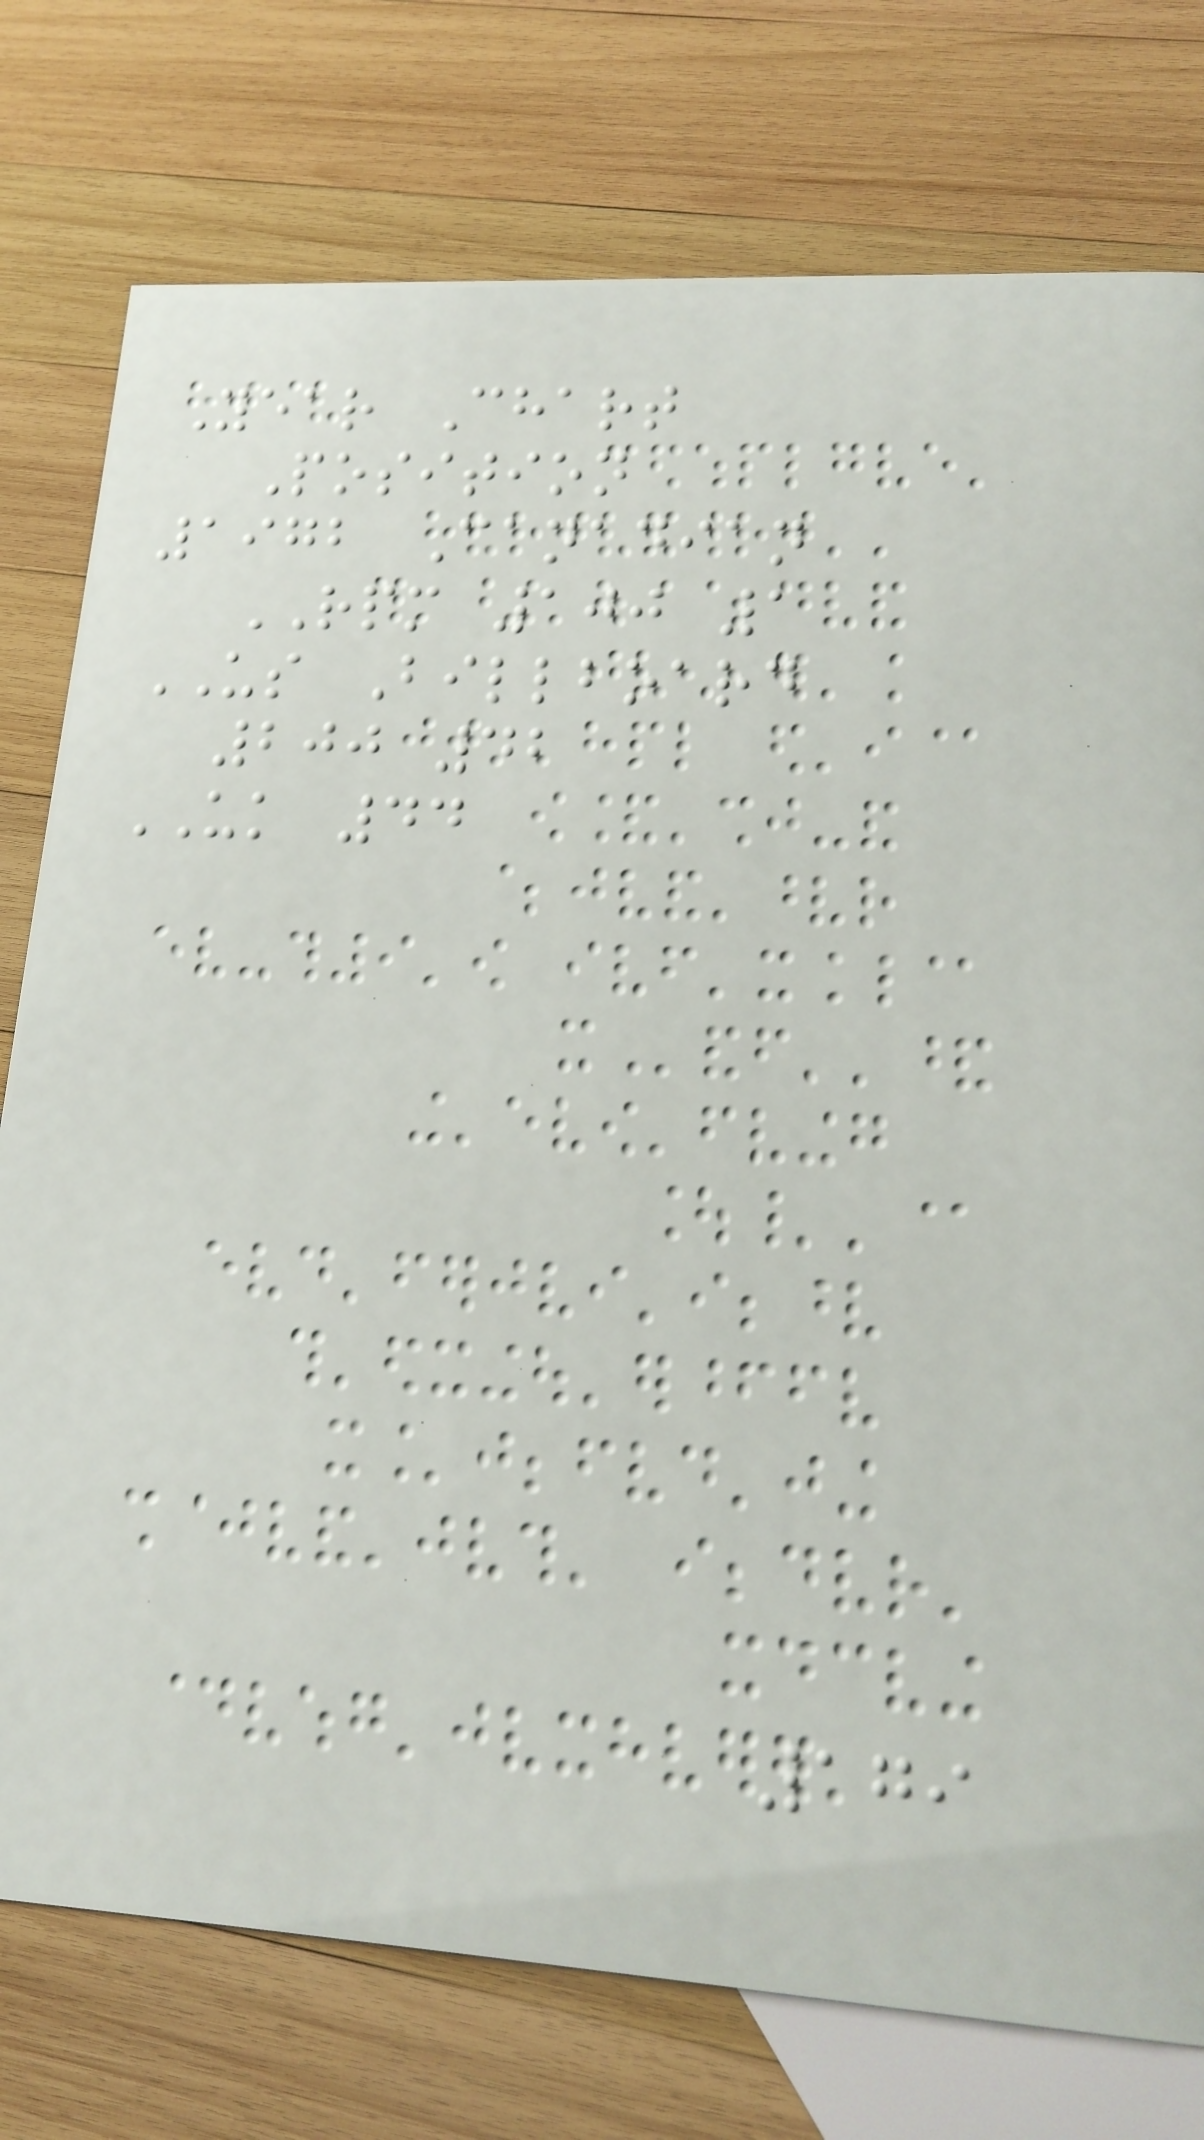Year Chart
Position
1972 Canadian
RPM 100 1
US Billboard
200 42
UK 44
179
